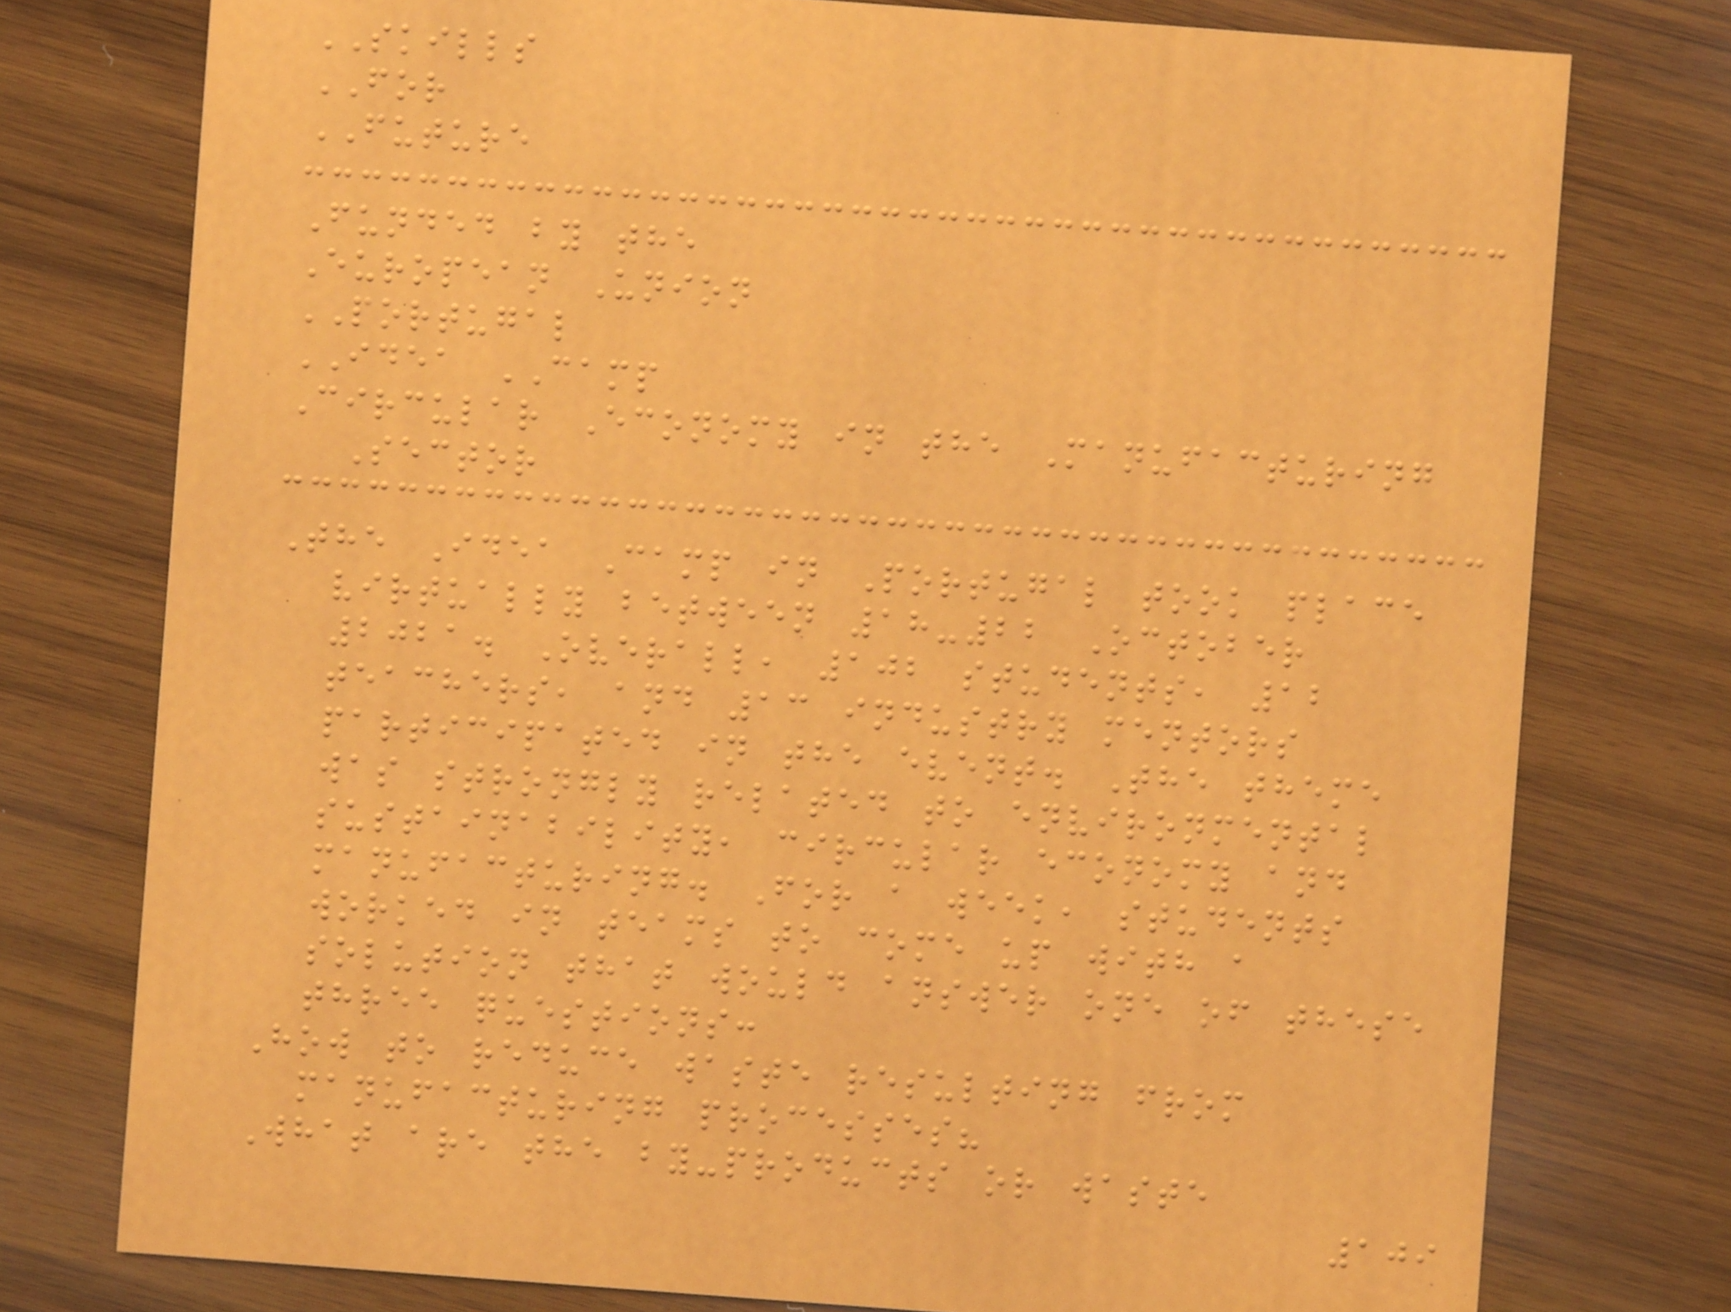SKILLS
FOR
FUTURE
Funded by the
European Union
PORTUGAL
IDEA CAMP
Circular Economy in the Manufacturing
Sector
The Idea Camp in Portugal took place
virtually between 18-22 October
2021. Overall, 102 students, 12
teachers, and 13 industry mentors
participated in the event. The theme
was strongly related to environmental
sustainability, circular economy and
manufacturing. For a week, students
worked in teams to come up with a
solution that would answer one of these
three questions:
How to reduce waste resulting from
manufacturing processes?
What are the by-products or waste
109
